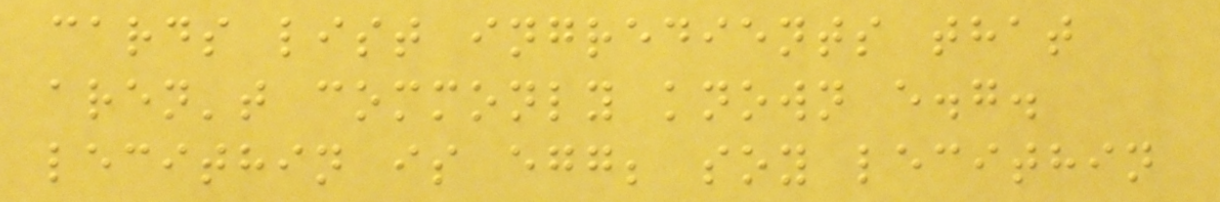cards list ingredients that
aren't commonly known e.g.
lecithin is egg; soy lecithin
